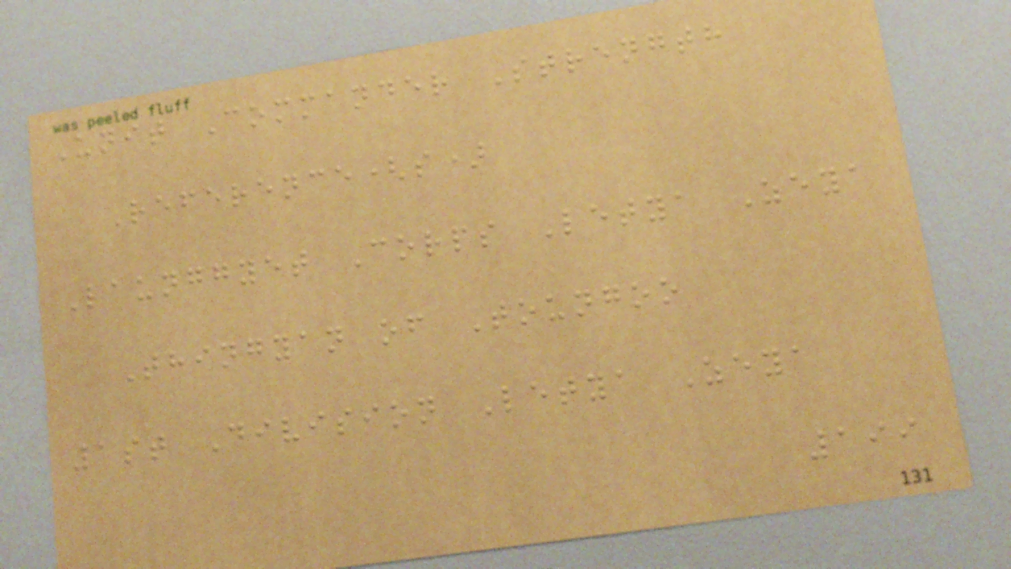Unit Commander Strength
Reference(s)
Launggyet Corps Letya Zeya
Thingyan of Toungoo
1st Division Letya Zeya
199
